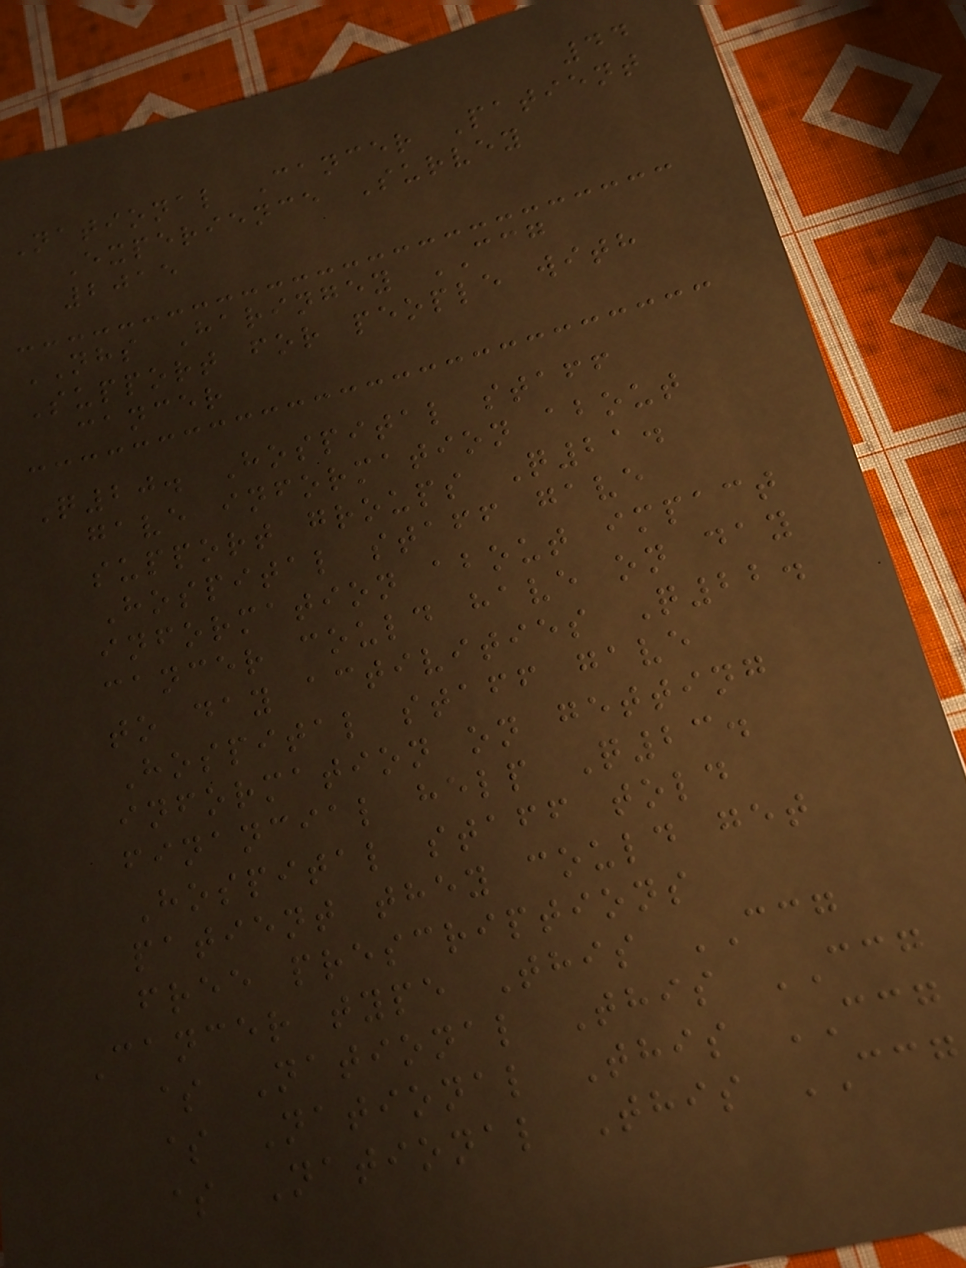44
National Cancer Patient
Experience Survey
2015
NHS Haringey CCG
Support for people with
cancer
Q20. Hospital staff
gave information about
support groups Q21.
Hospital staff gave
information about impact
cancer could have on day
to day activities Q22.
Hospital staff gave
information on getting
financial help Q23.
Hospital staff told
patient they could get
free prescriptions
Cancer type This CCG
$ National This CCG
$ National This CCG
$ National This CCG
